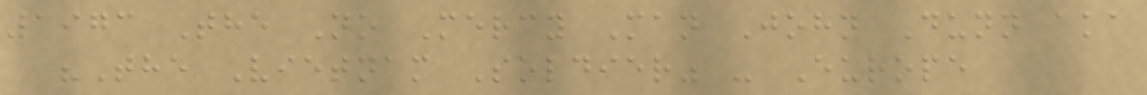1973 The No Mercy Man John Dunn aka
"The Vietnam Soldier" - Europe
